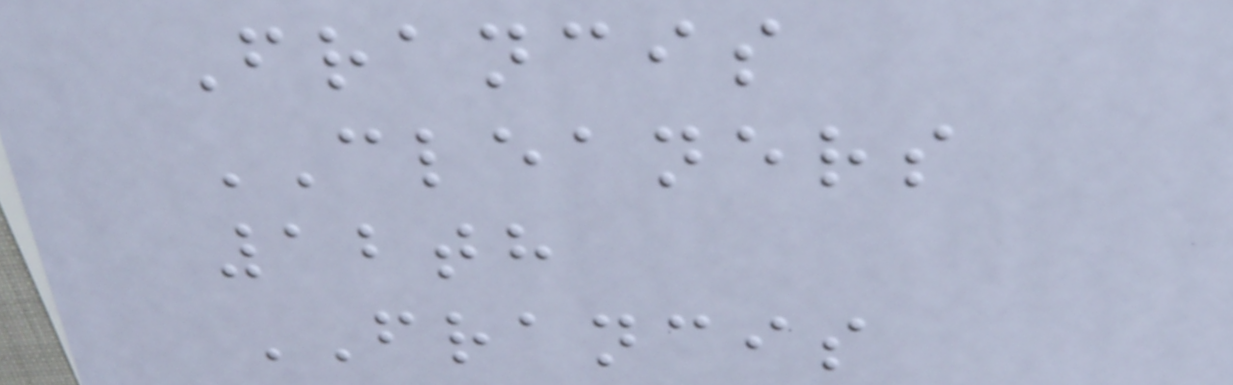Francis
CLEANERS
12th
FRANCIS
